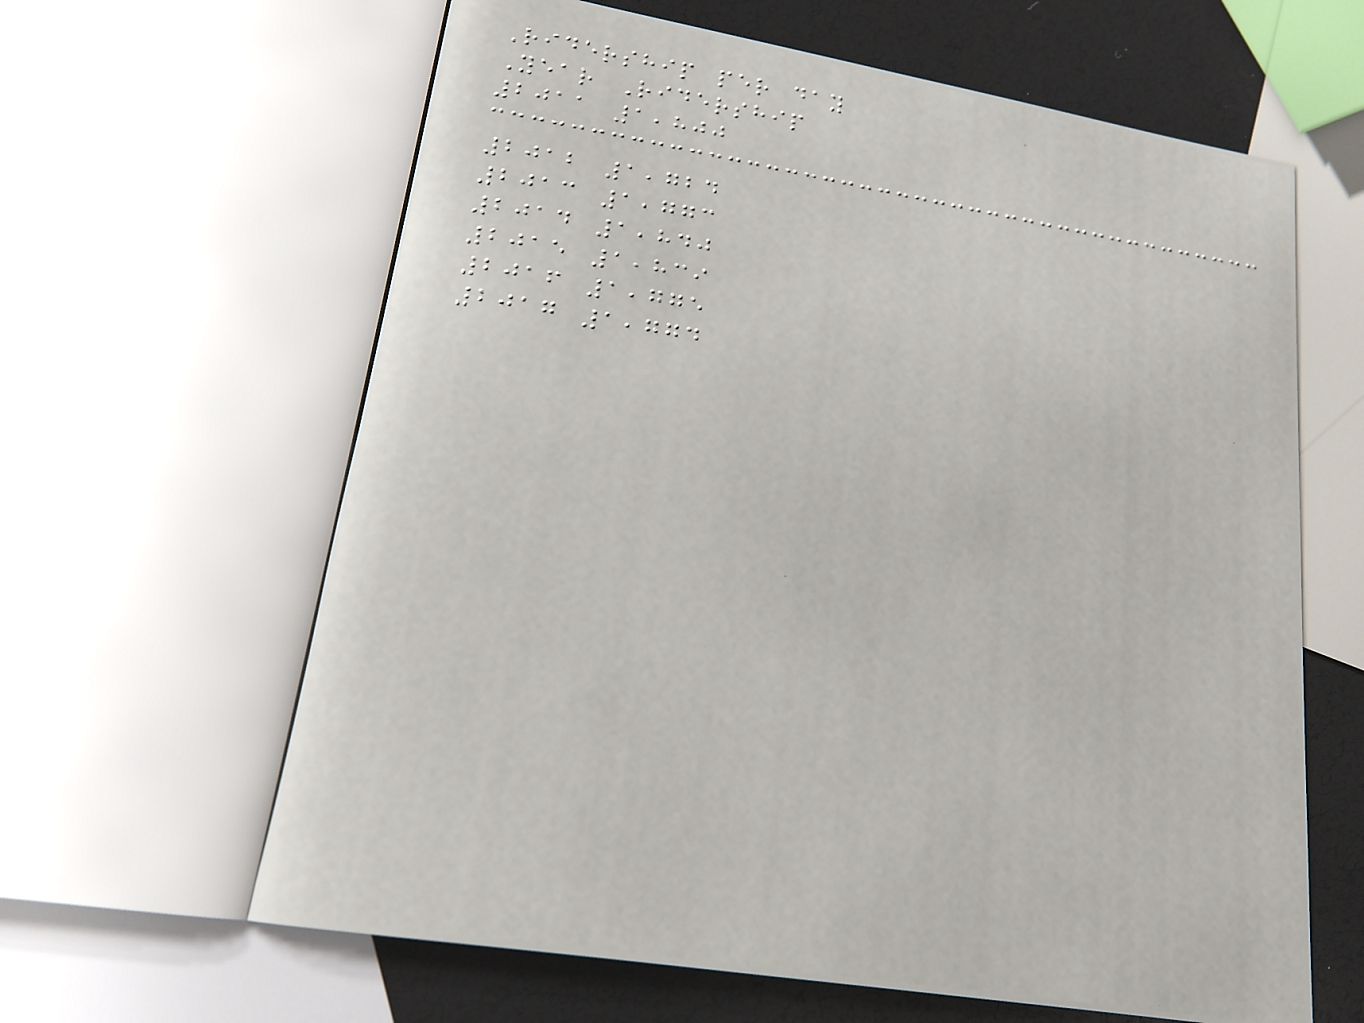Ridership per day
Year Ridership
2011 1,800
2012 1,724
2013 1,773
2014 1,840
2015 1,839
2016 1,775
2017 1,774
